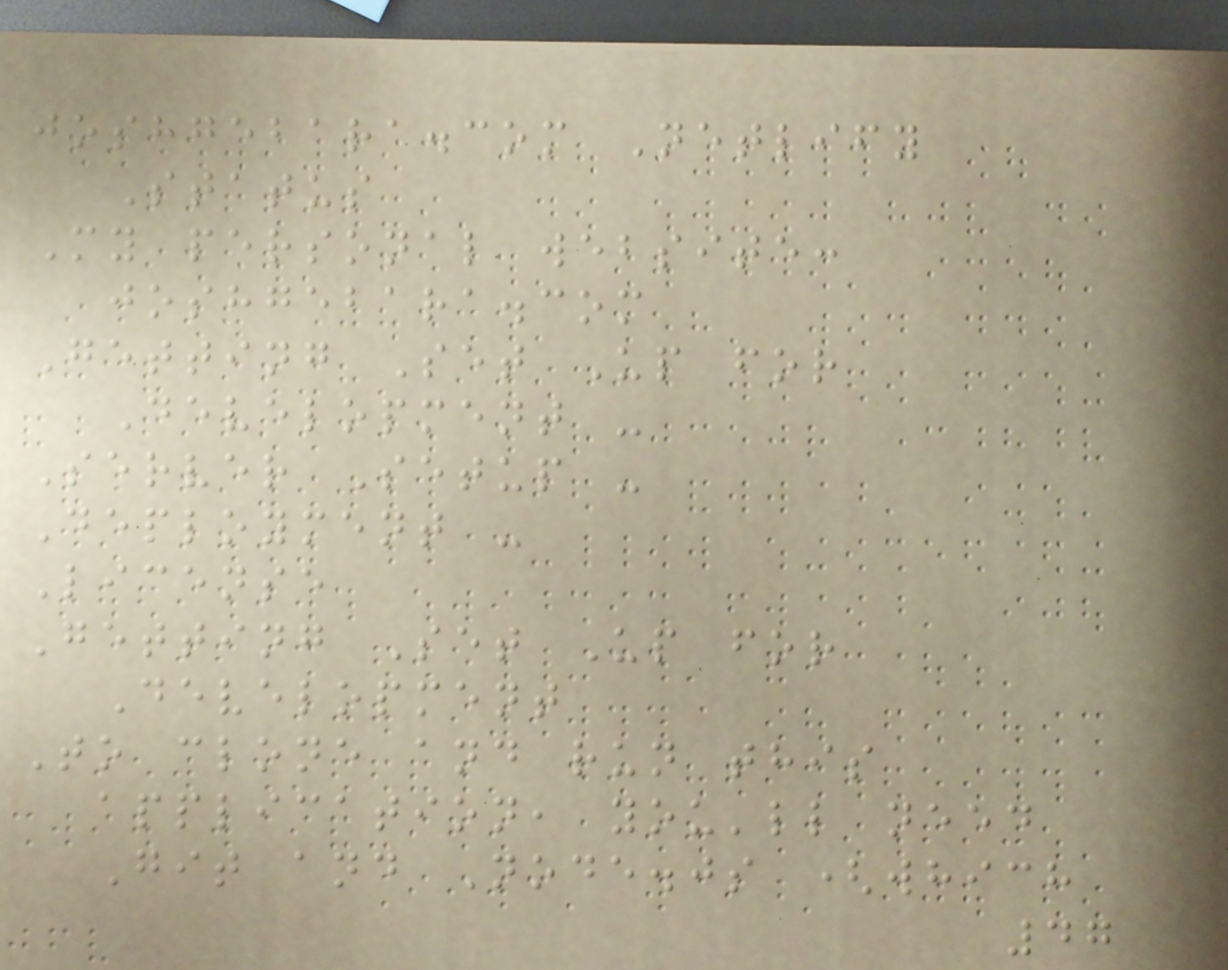joshgebara.com Netlify
Status
My personal website:
joshgebara.com
Getting Set Up for
Development -
Server Setup -
Deployment -
License
Getting Set Up for
Development
To clone and run this
application, you'll need
Git and Node.js (which
47
